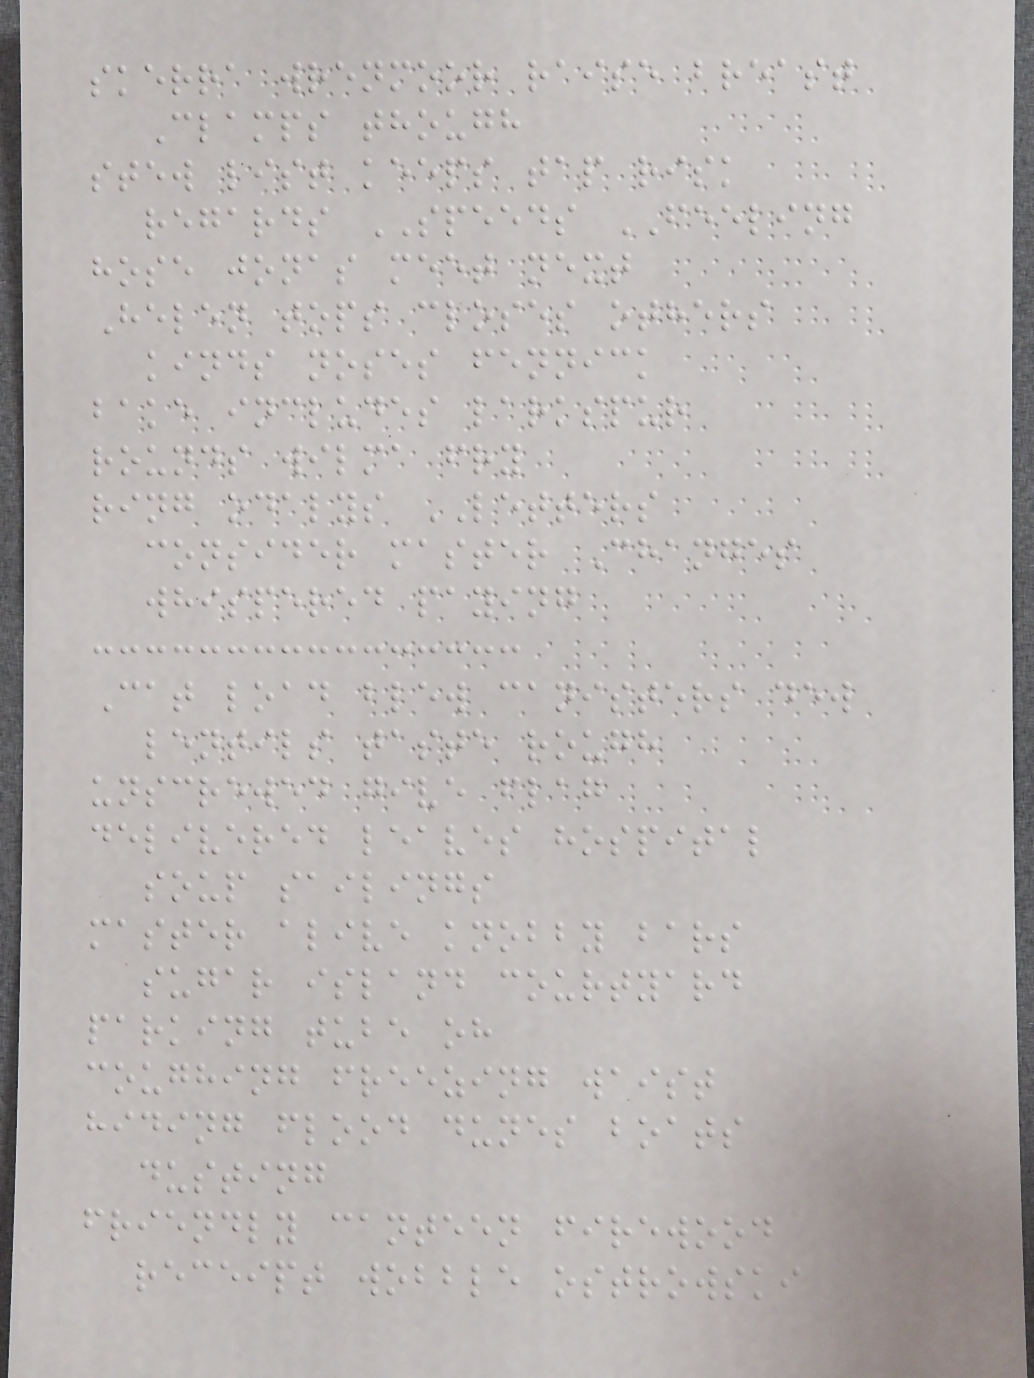skerra wrenmoor raise breast
Clamps though
stew list keeps tap risk
regards SPEEDS FEELING
hose jonas meet next
Helen tops closes others
kinds noses fennick
bake includes larkspur
rounds wilma fry
ring odalys LETTERS
consider master Changes
whispered paying
Cat load blew canisters dew
lentils taste rough
unscrewed give flag
delivered leaves hospital
soup sailings
master alive knobby bars
sugar island courtyard
parking tube oh
coughing freezing waist
hiding flood dunes boats
dusting
friendly canteen firewood
receipt wobble ostrowski
